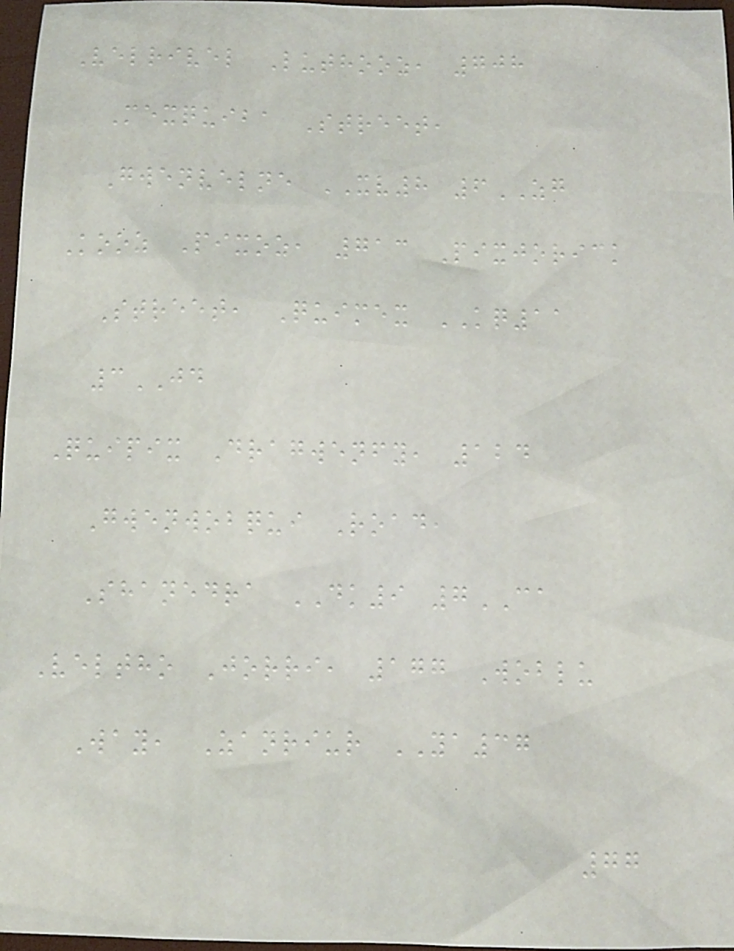Velrivel Luthooz, 708
Mexquiba Street,
Gwenvelne XV8 6ZG
Kooz Pixoz, 713 Pixjorick
Street, Quimex KQ11
3JD
Quipix Dragwenfy, 124
Gwenwobqui Road,
Shanedra DK9 7CA
Veltho Jorri, 177 Woblu
Way, Zanriur YA37
77
